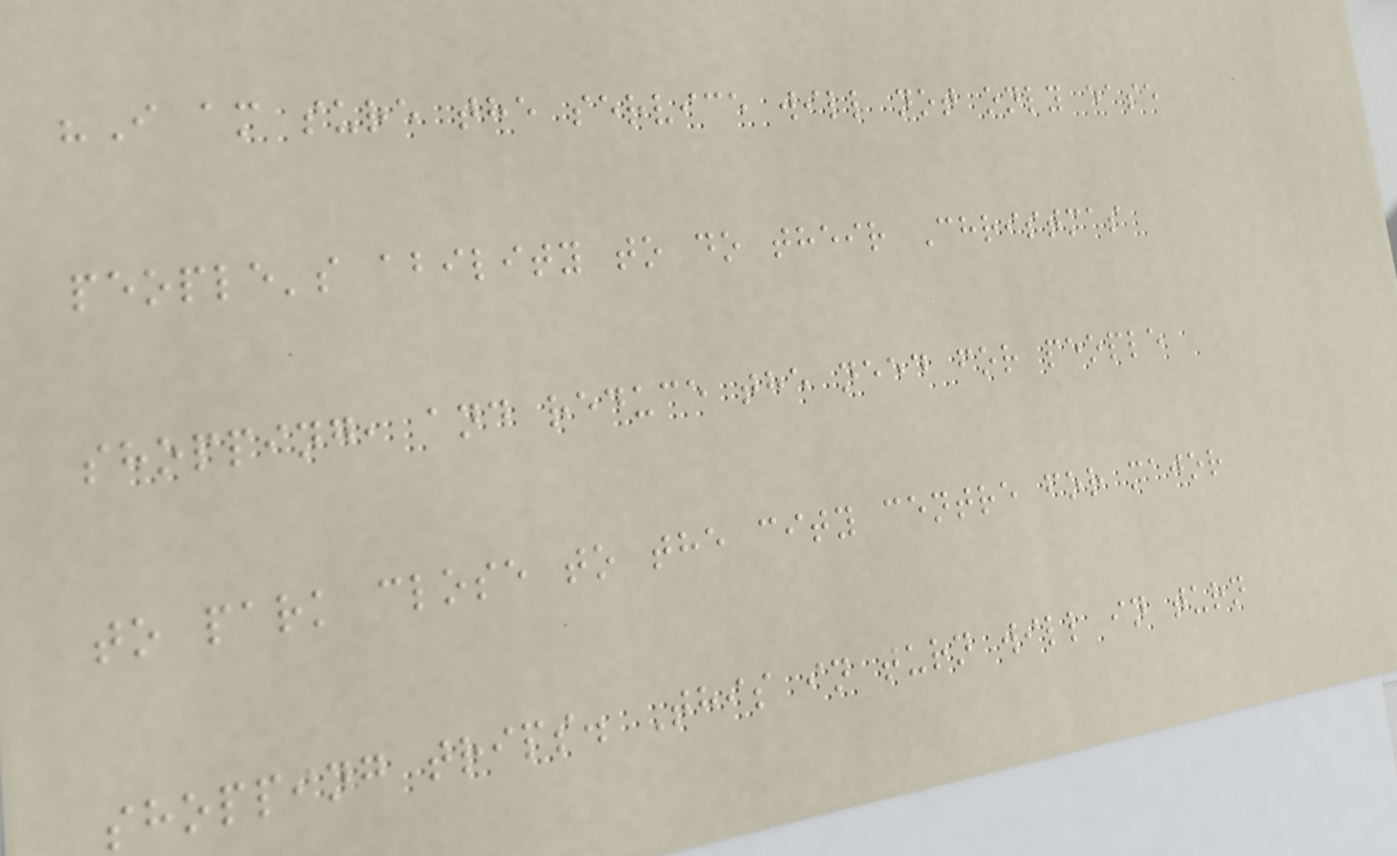"I am sure the service will not only ease
people's ability to do their Christmas
shopping, and reduce the need for people
to park close to the city centre for major
shopping trips. This in turn will in turn
